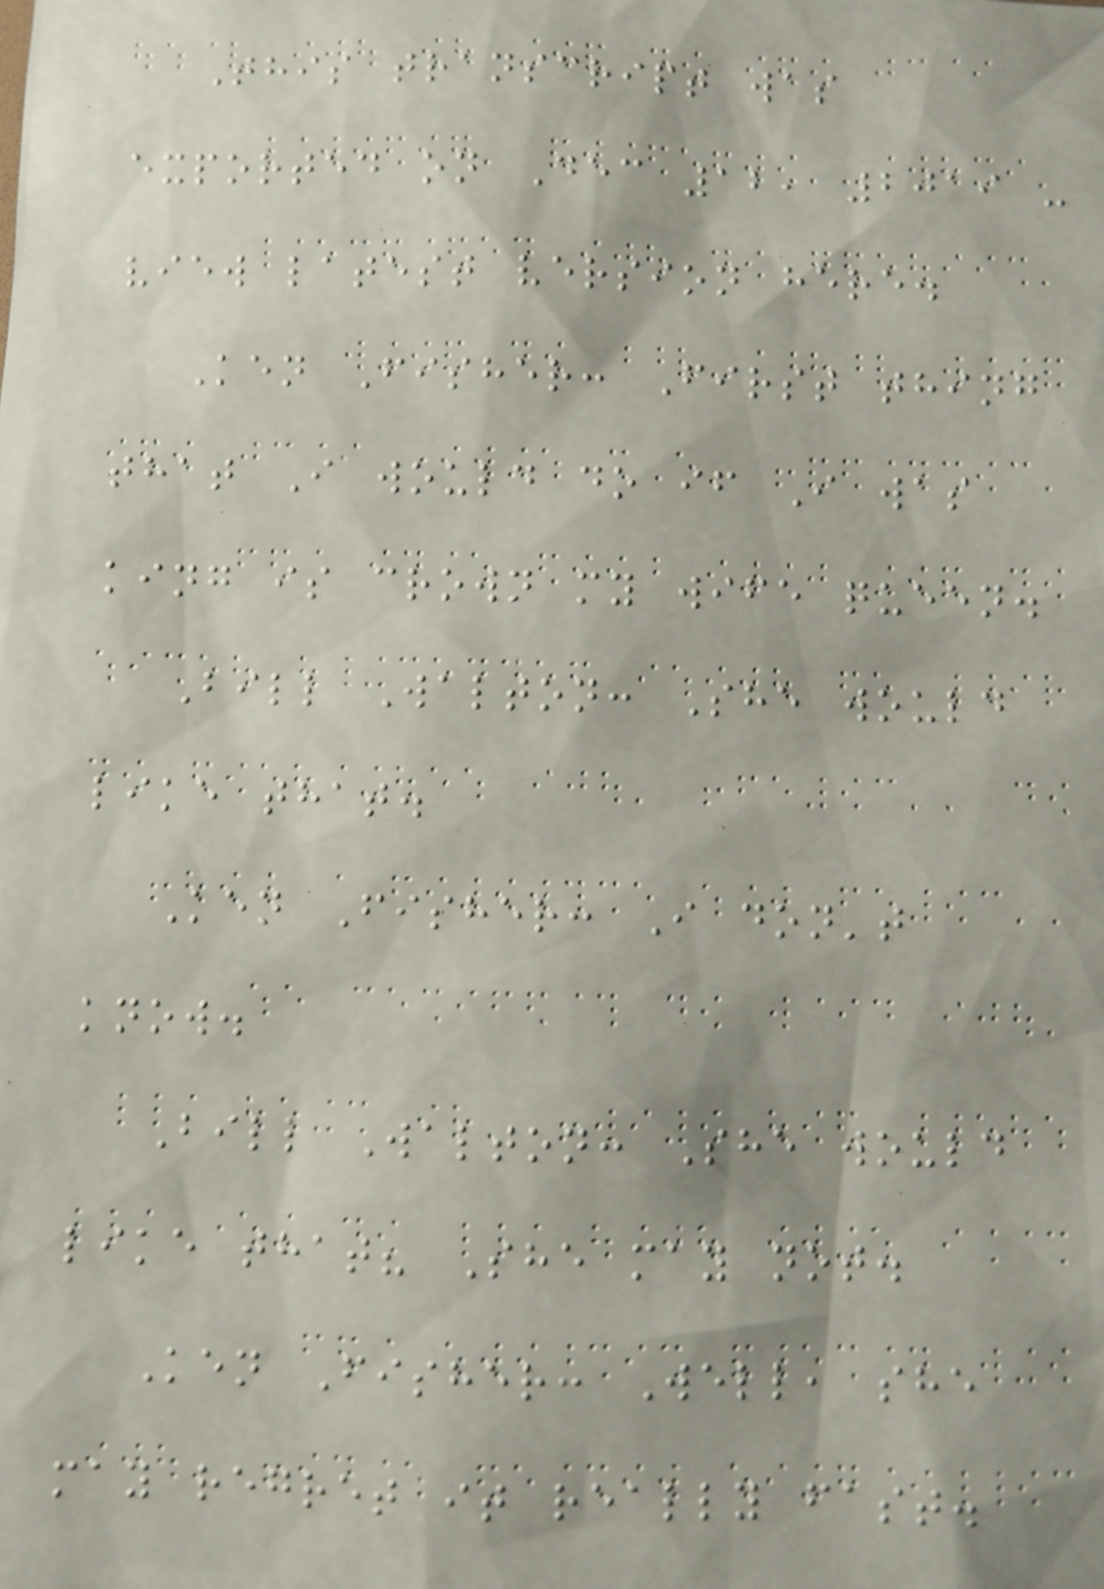This transcript was
exported on Dec 12, 2019 -
view latest version here.
Ken Fisher: First thing
that I would do if I was
king is crown my wife queen.
Bill Walton: She would
like that.
Ken Fisher: I don't
know.
Bill Walton: She would
like that? She may not.
Ken Fisher: Well, she
may regret it really fast.
